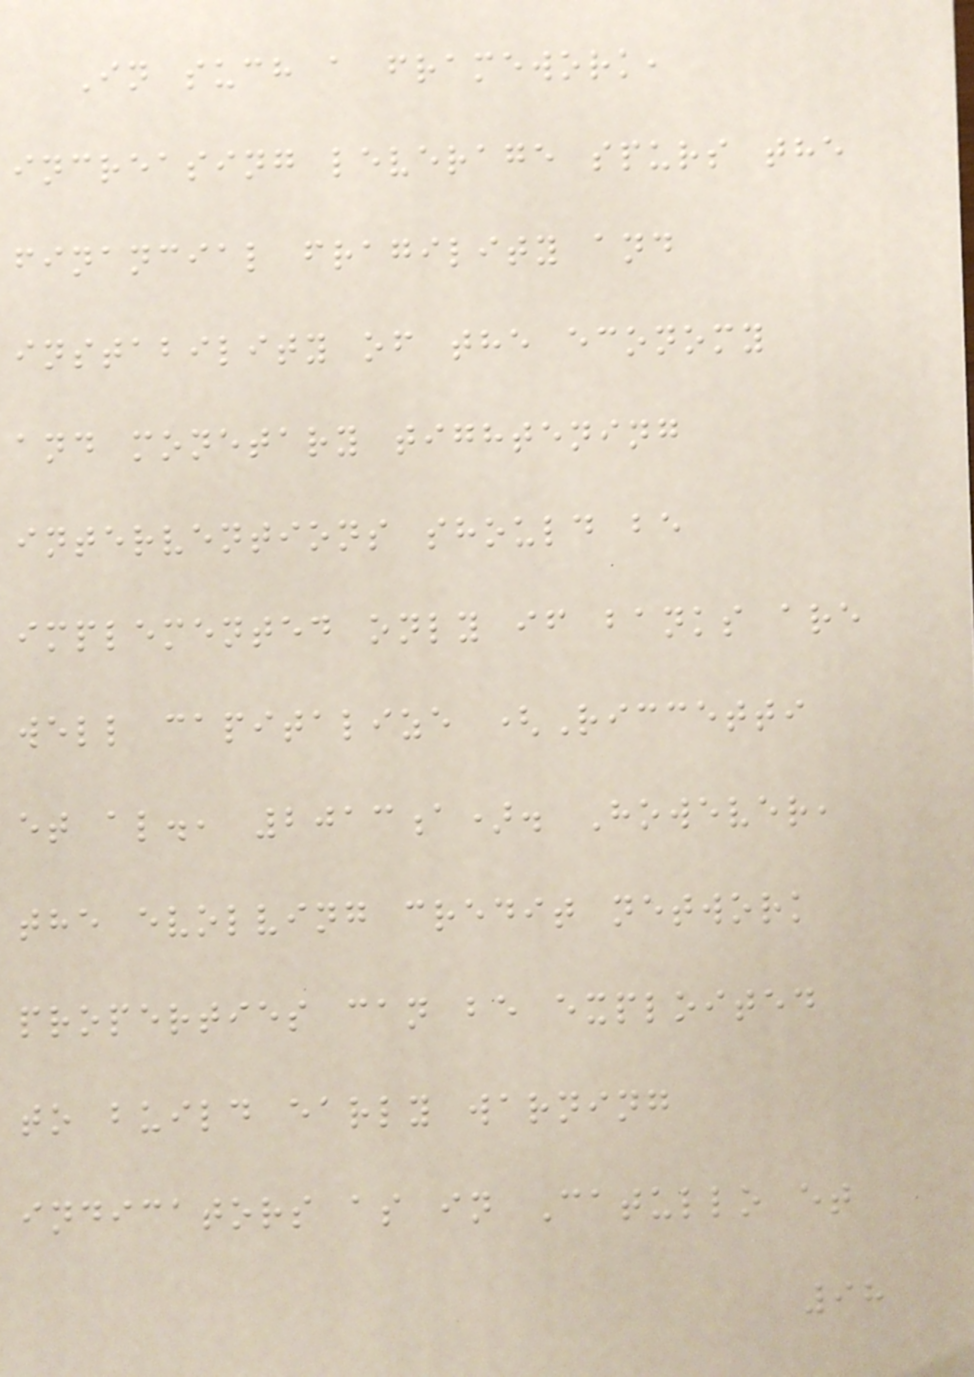In such a framework,
increasing leverage spurs the
financial fragility and
instability of the economy
and monetary tightening
interventions should be
implemented only if banks are
well capitalize (Riccetti
et al., 2013a). However,
the evolving credit network
properties can be exploited
to build early warning
indicators as in Catullo et
98
